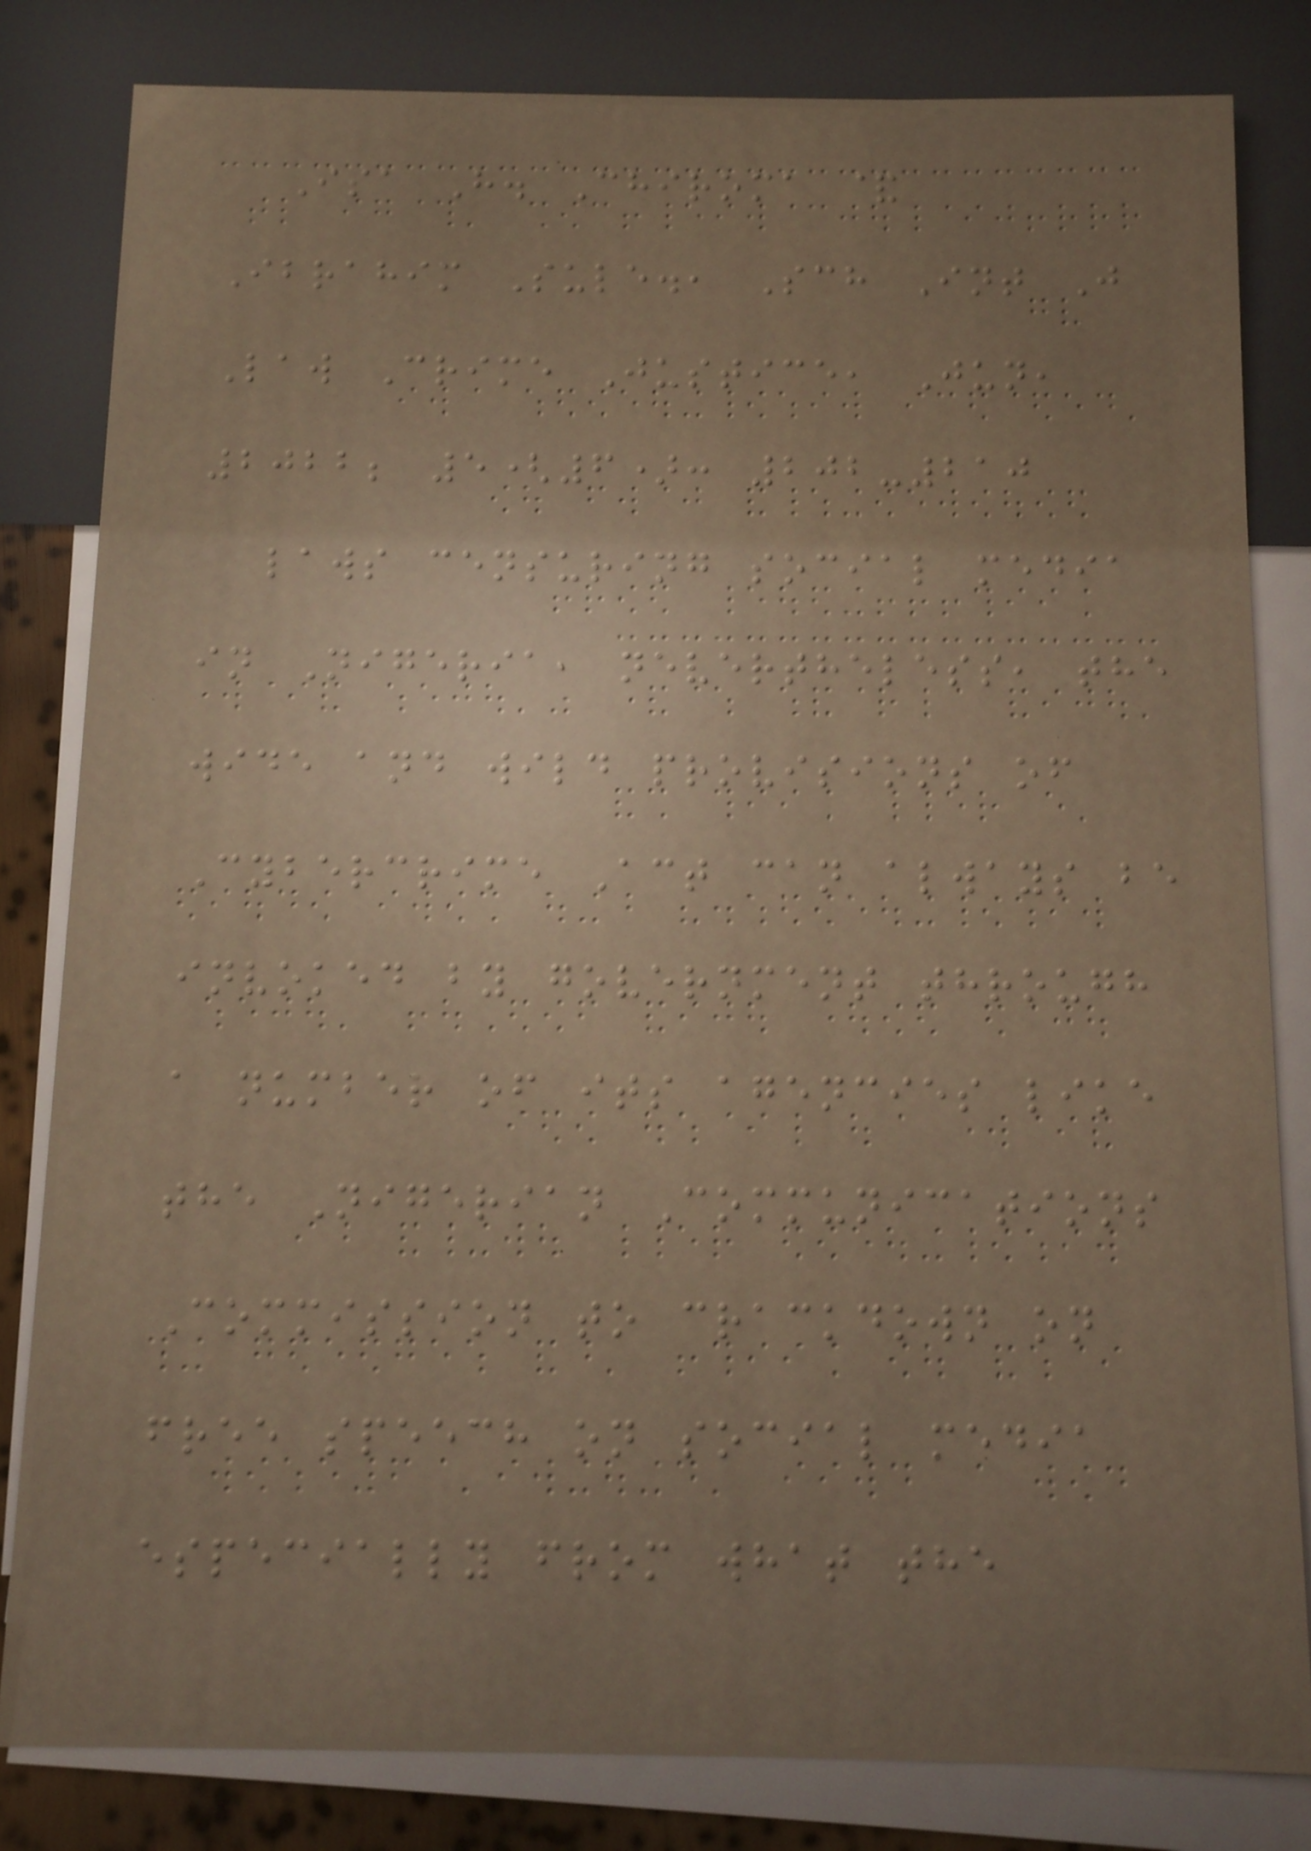Isa H. Chiroma &
Ibrahim Sule., Sch Int J
Law Crime Justice, Jun,
2022; 5(6): 202-210
laws censuring social media
in Nigeria, nevertheless, the
wide and wild provisions of
Cybercrime Act can always be
invoked by government through
a number of its agencies like
the Nigerian Communications
Commission to crackdown on
free speech on social media
especially from what the
